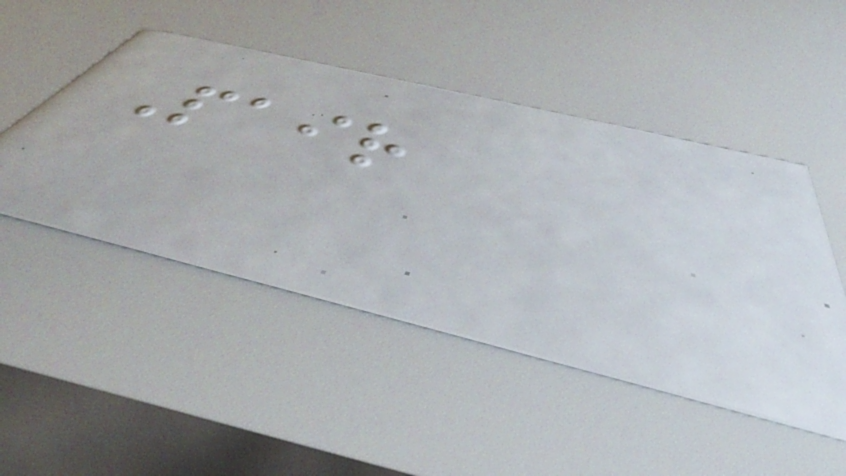Pair
